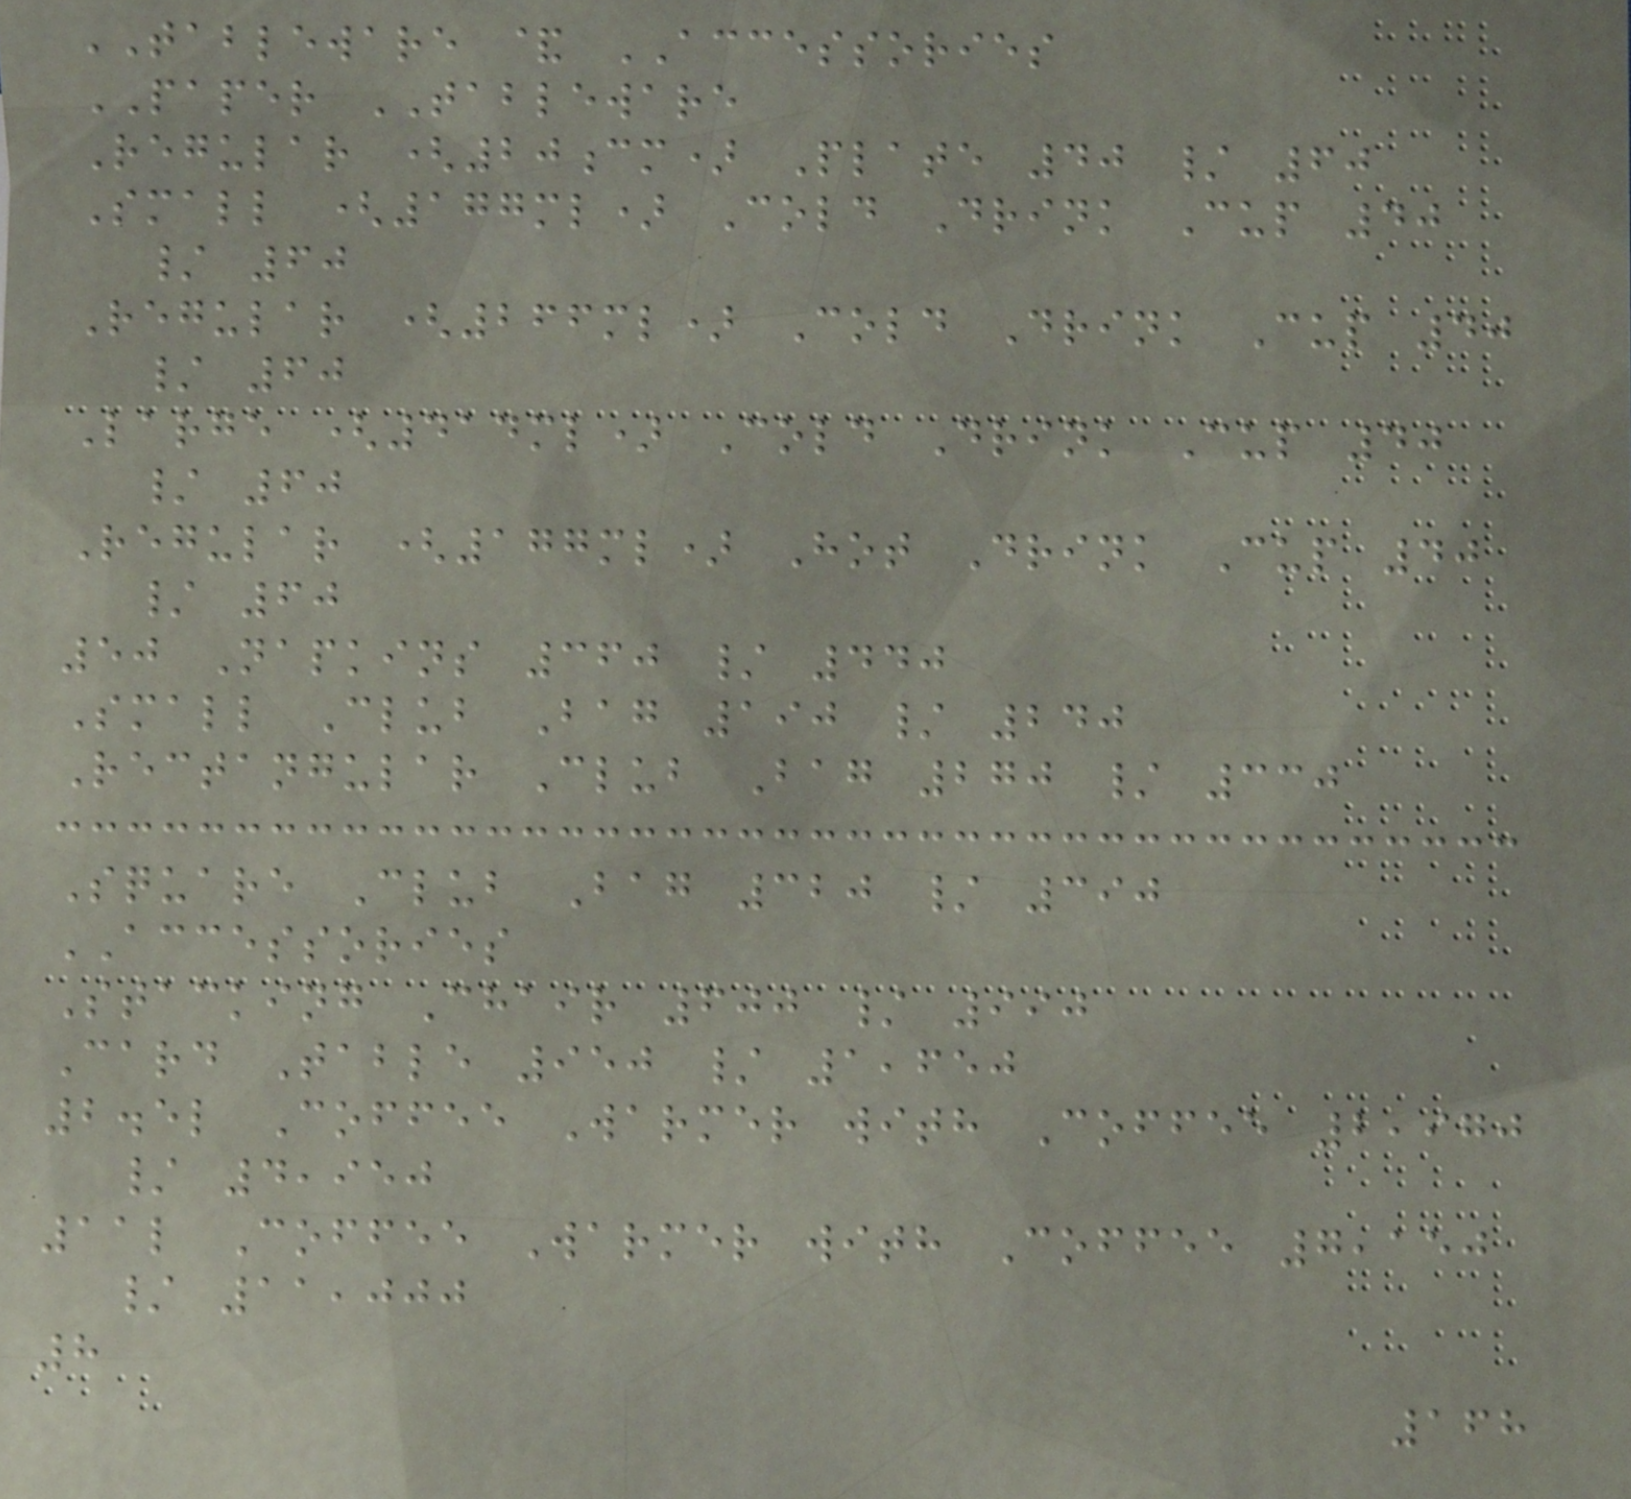TABLEWARE & ACCESSORIES
PAPER TABLEWARE
Regular (20cm) Plate 40 / 60
Small (177ml) Cold Drink Cup 40
/ 60
Regular (266ml) Cold Drink Cup 40
/ 60
Large (414ml) Cold Drink Cup 40
/ 60
Regular (177ml) Hot Drink Cup 40
/ 60
50 Napkins 360 / 440
Small Club Bag 190 / 240
Rectangular Club Bag 270 / 330
Square Club Bag 320 / 390
ACCESSORIES
Stacking Chair 600 / 990
Card Table 950 / 1,650
2.5l Coffee Warmer with Coffee 2,970
/ 4,950
11l Coffee Warmer with Coffee 7,150
/ 11,000
8
168
